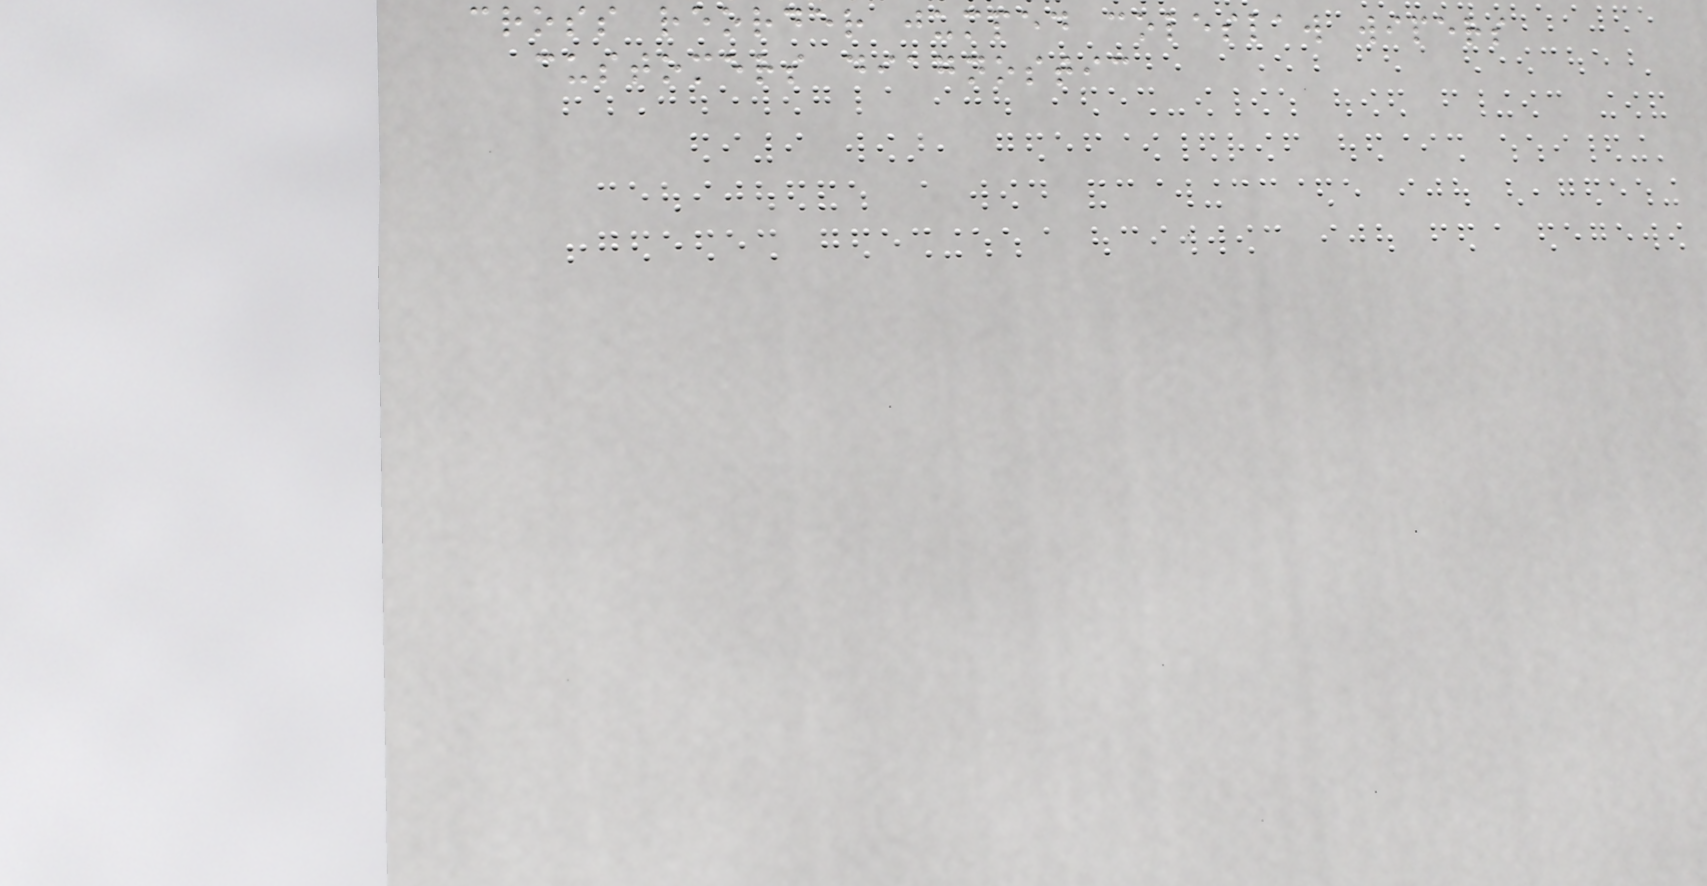cross reorder jumped coleslaw wipers
customers diagnostic
